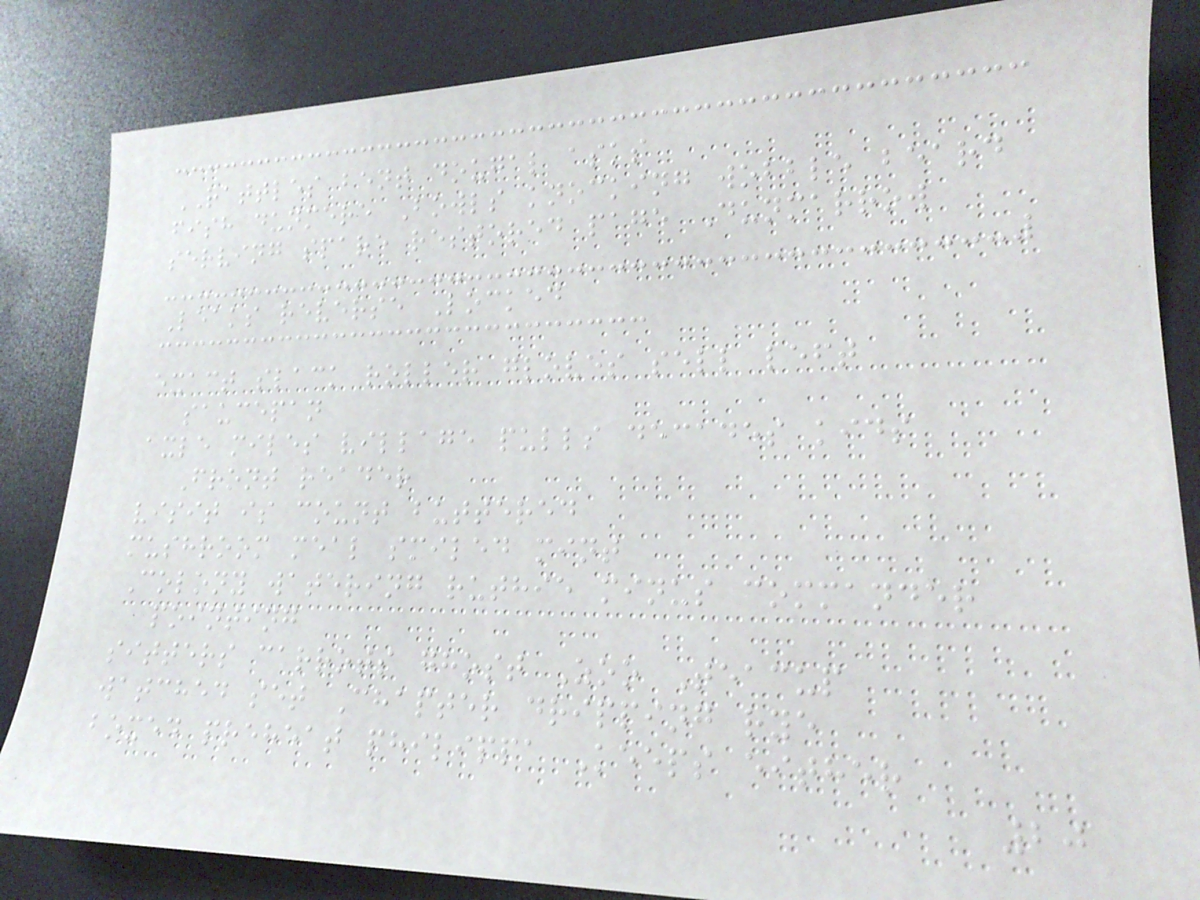RATTLES bent dougal asks
fish dunmere Bowls knocking wobble beard
serving spare restored page Dunmarrow
Leaks reverse Locked
exact slack roller gloves sell left
saucepan
axle miles village pulls decades kids
Front reader
visit is count buttered
mushroom meal smiled mint
Colony watering ruthie minus commander
pointing
sitters carrots ghost Zoo Teacup
watched set Chapter dripping rye
boxed preheat philippa Keeps either
20
